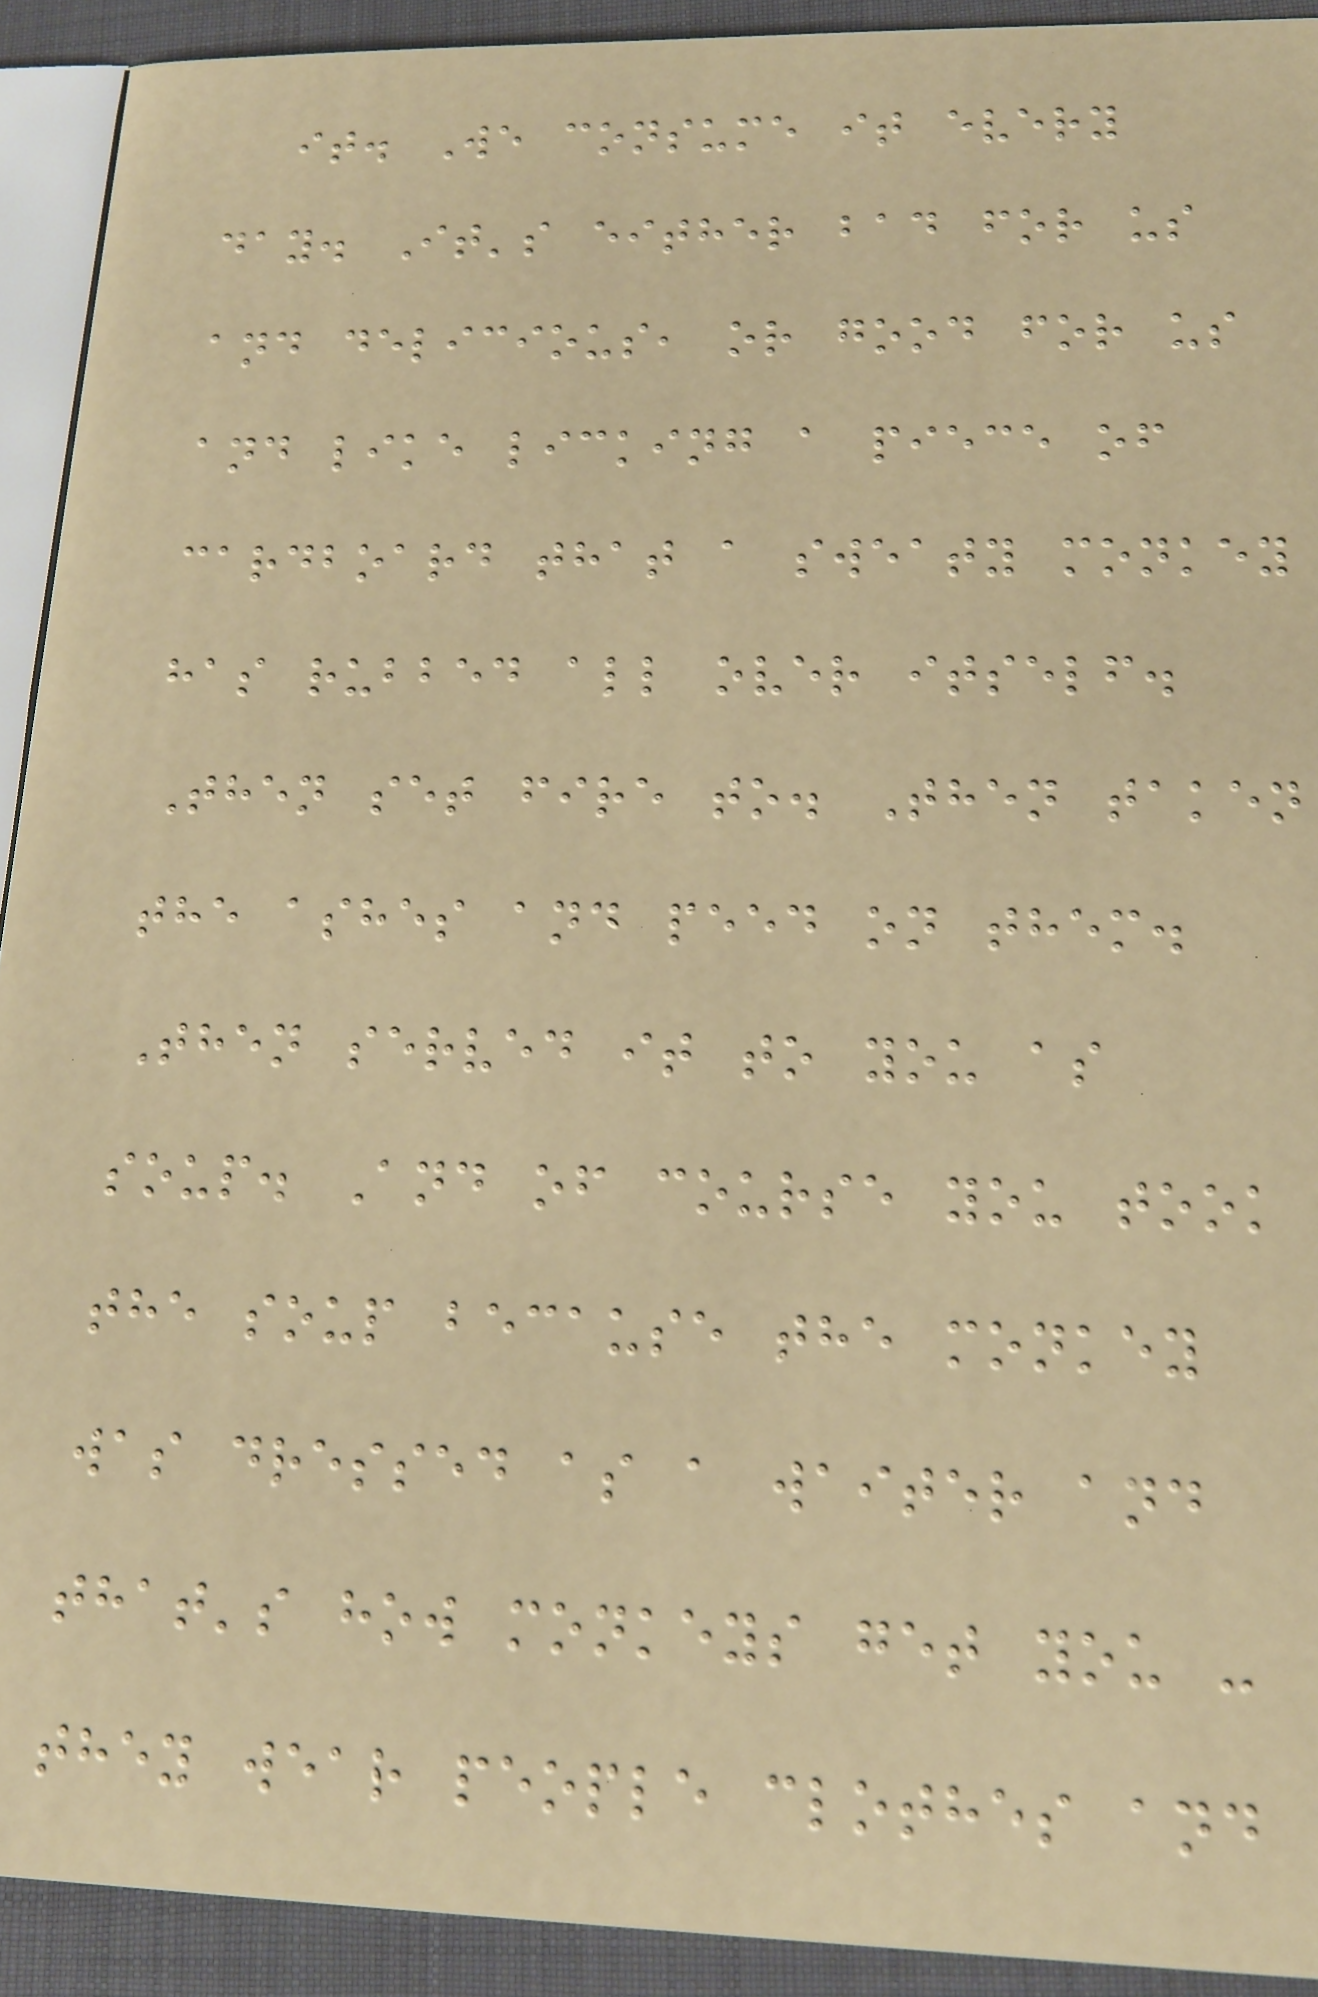it. We consume it every
day. It's either bad for us
and delicious, or good for us
and like licking a piece of
cardboard that a sweaty monkey
has rubbed all over itself.
Then set fire to. Then taken
the ashes and peed on them.
Then served it to you as
soup. And of course you took
the soup because the monkey
was dressed as a waiter and
that's how monkeys get you -
they wear people clothes and
